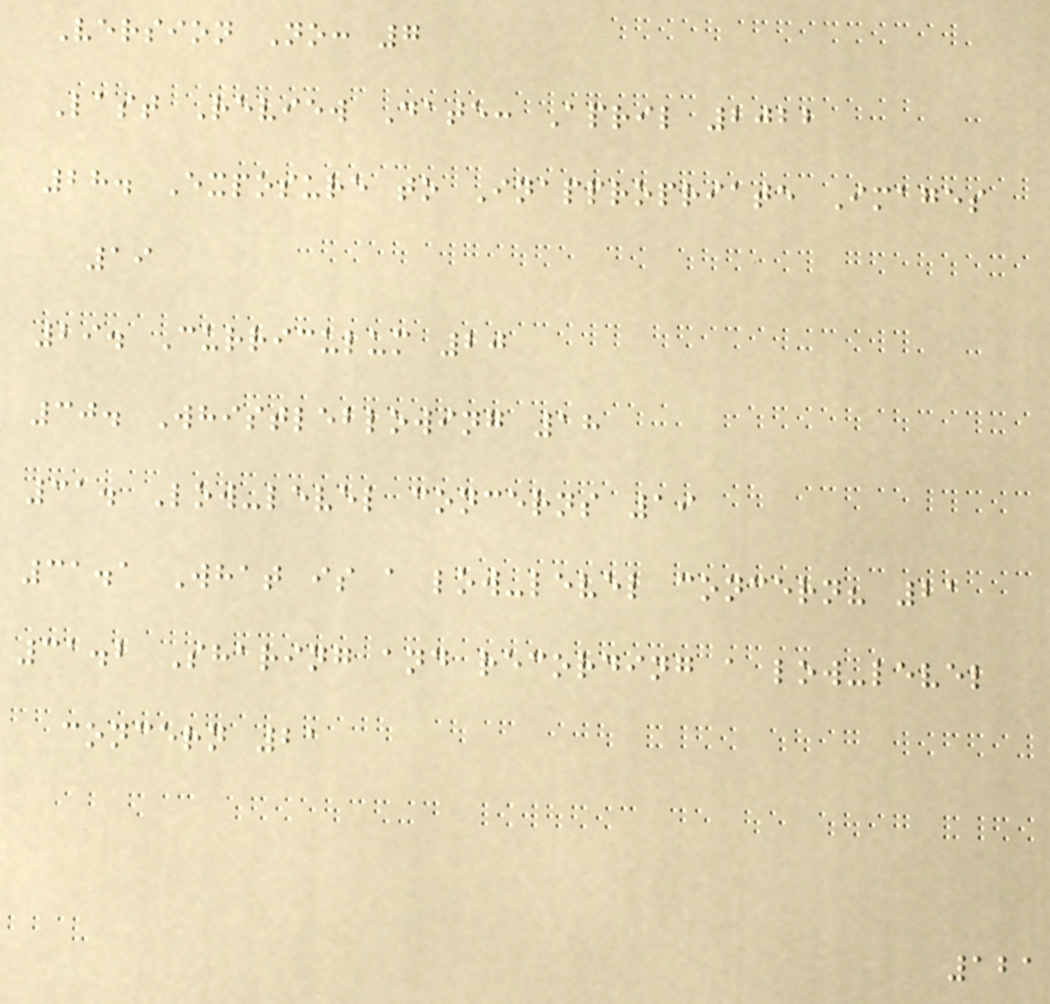Version No: 7
Last Review Date: April 2022
28. Exposure to Inappropriate Images
19
29. Curriculum 20
30. Whistleblowing 18
31. Low-level concerns 19
31.1 What is a low-level concern? 21
31.2 Sharing and recording a low-level
concern 21
121
